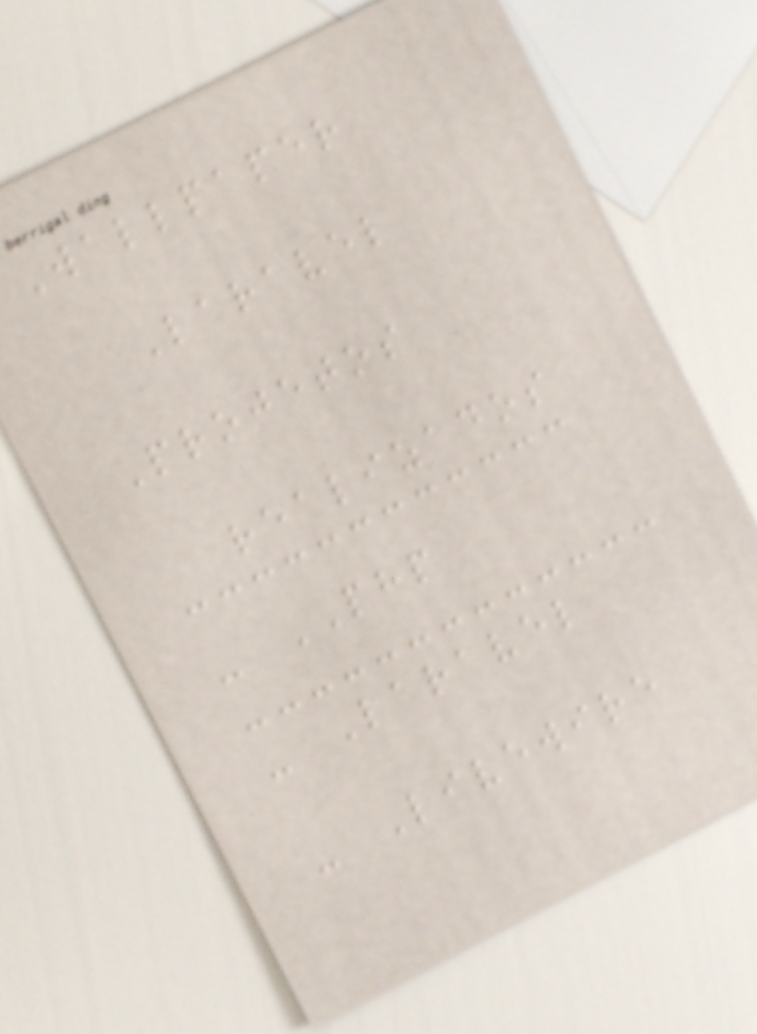Wallpaper
Laravel
Projetos
realizados
- PHP
- Laravel
- Livewire
